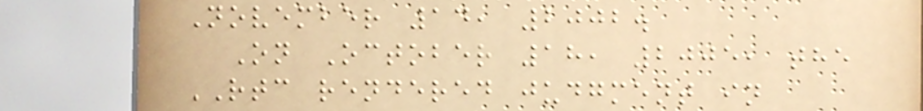November 14, 2002.
On October 18, 2005, the
RTC rendered judgment in
